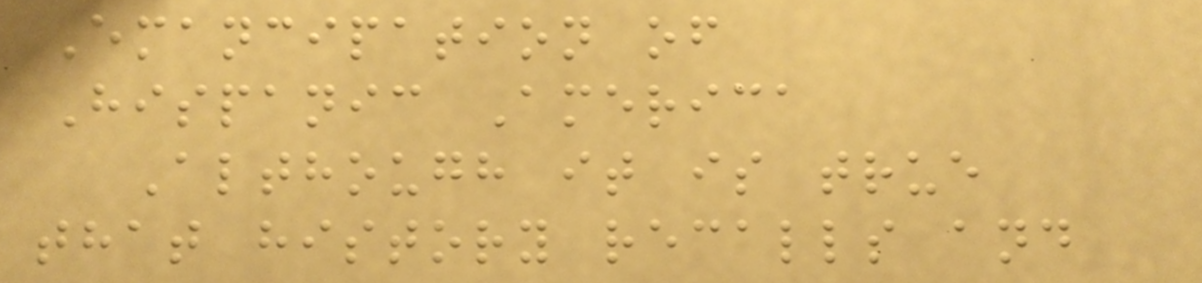Emancipation of
Hispanic America
Although it is true
that history recalls and
